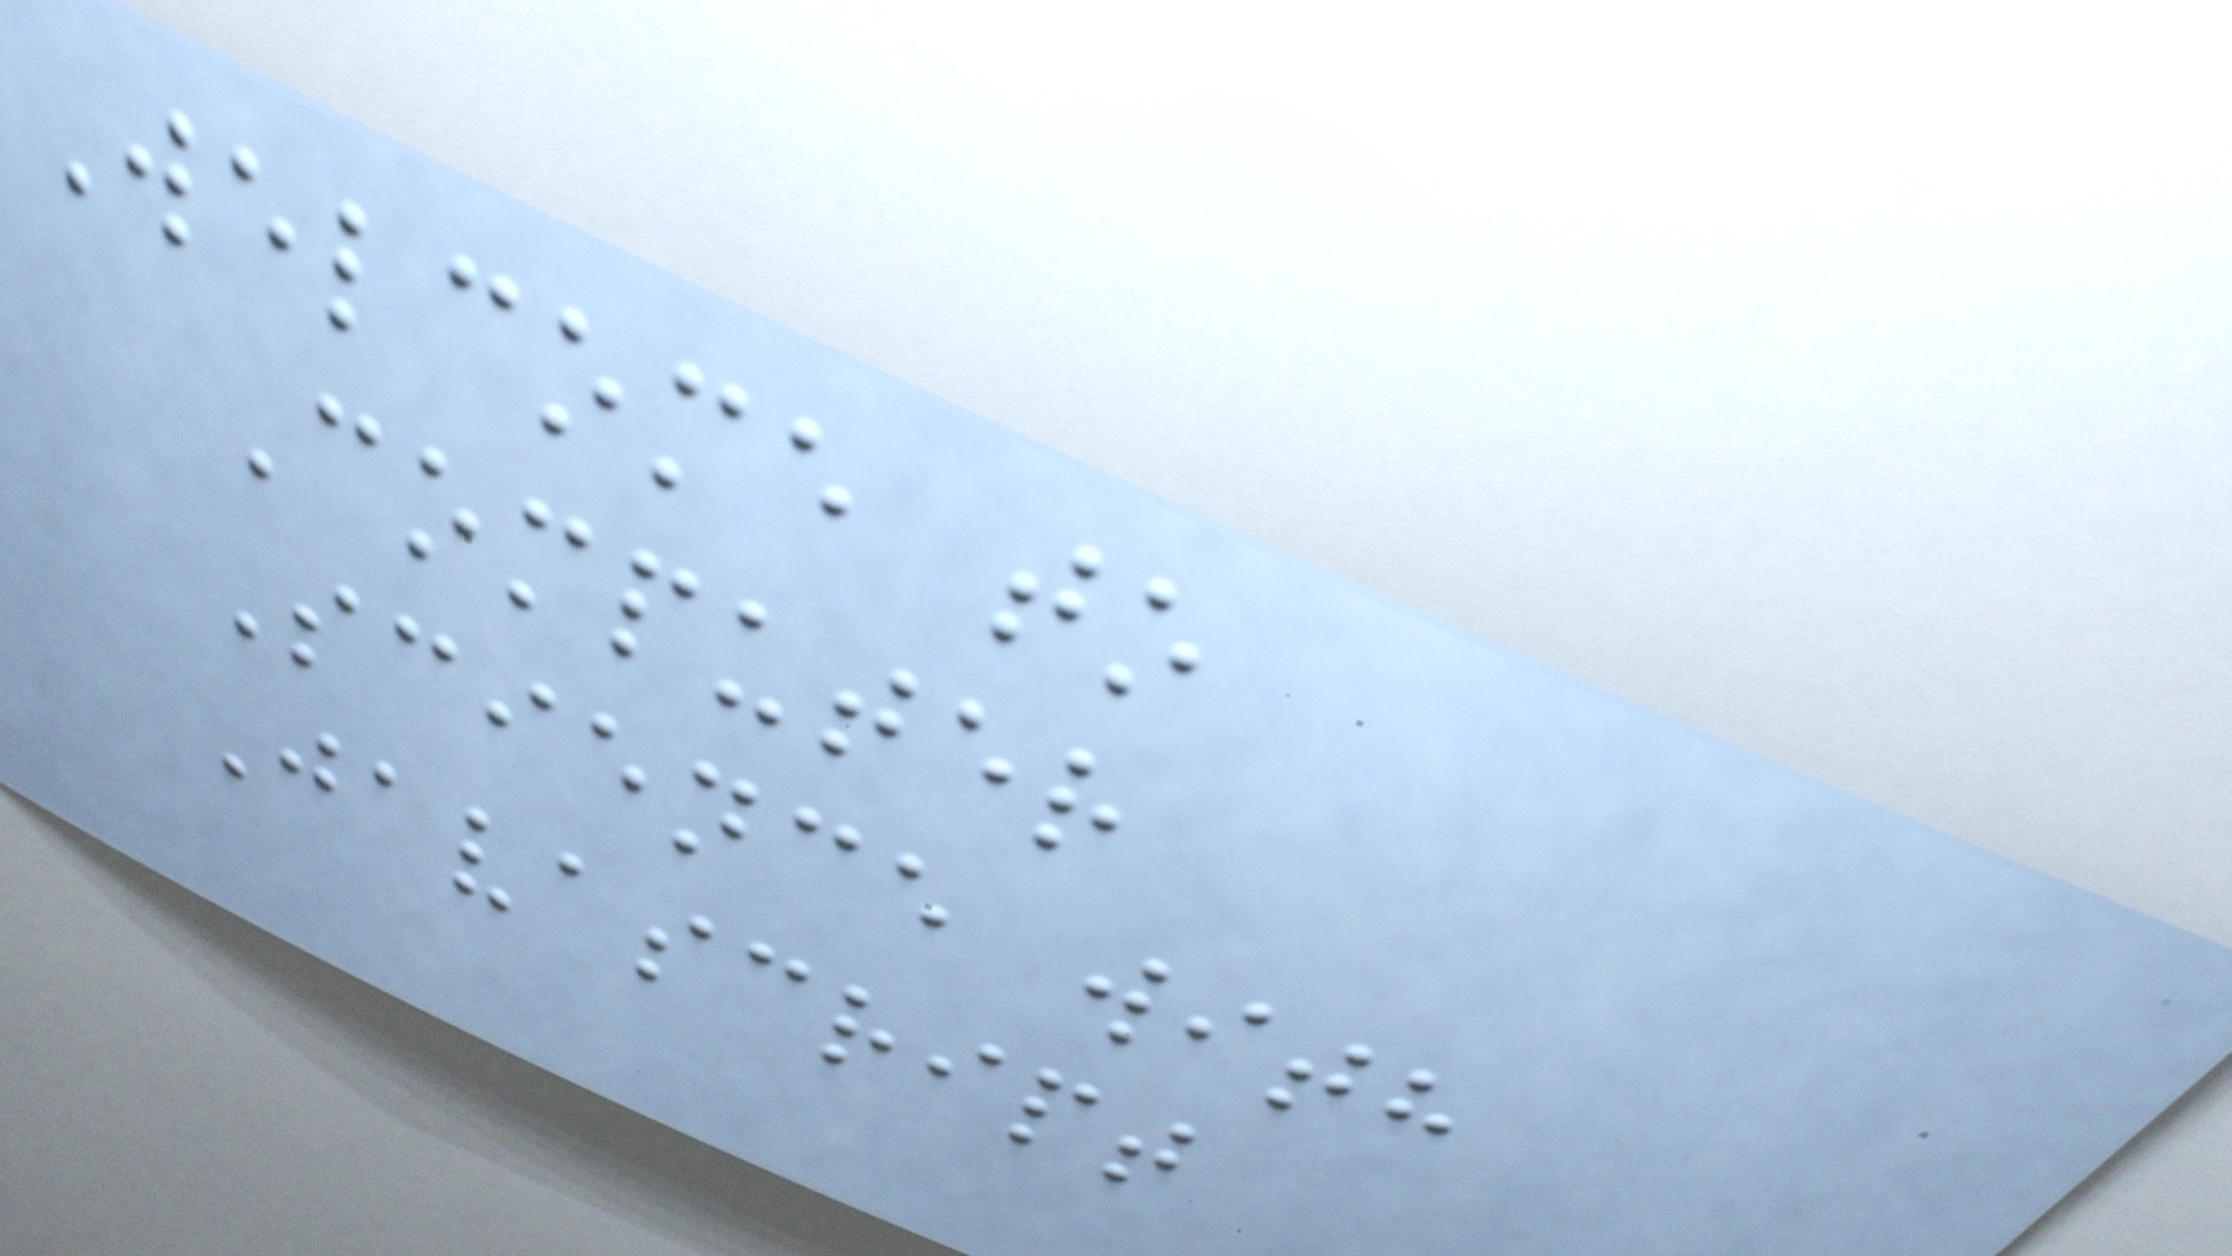Welcome to
Computer
Science with
Javascript
